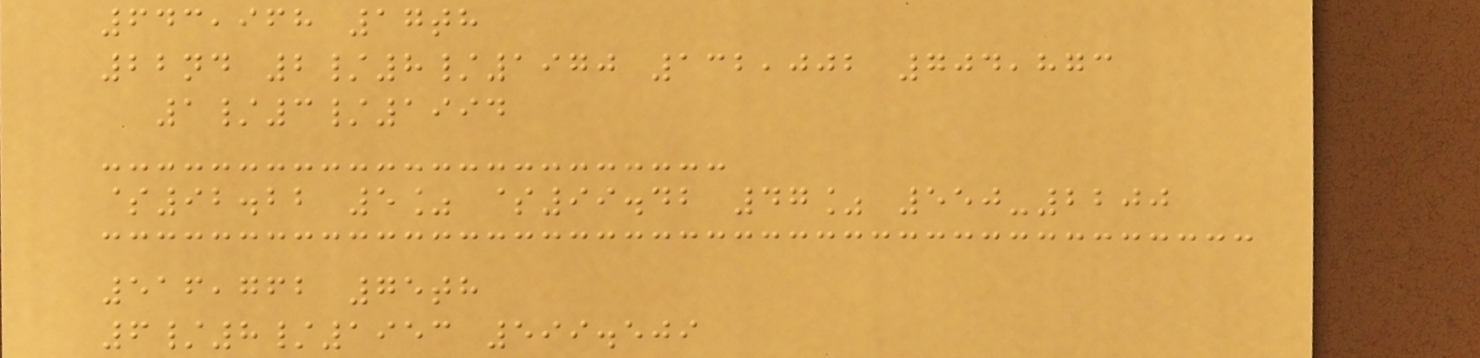643,968 17th
22nd 2/8/1970 132,002 704,873
1/3/1994
$92.22 5% $99.42 47% 550-2200
516,762 75th
6/8/1953 599.509
